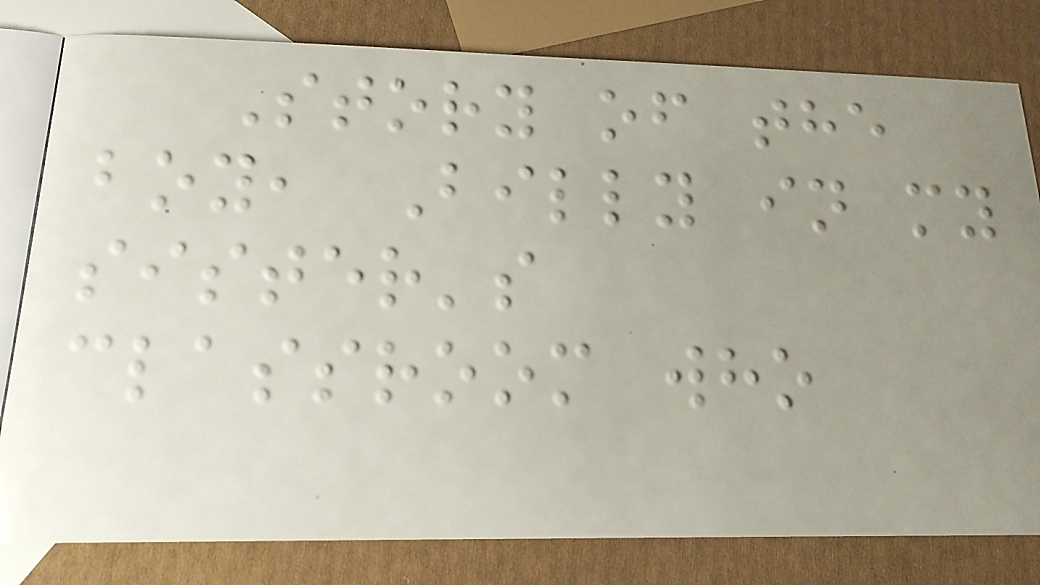Story of the
boy, Billy in my
sister's
classroom who
